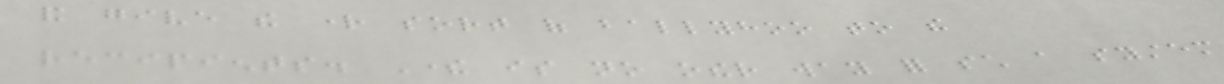and give the right sort of ballyhoo to the
recipients. There is no other way for such a system
